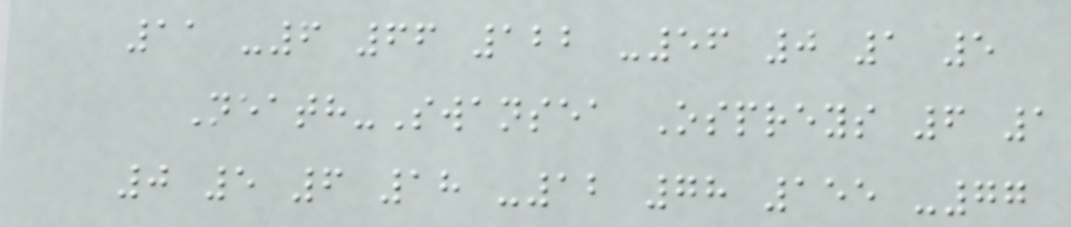11 -6 66 122 -56 0 1 5
Neath-Swansea Ospreys 6 1
0 5 6 18 -12 78 155 -77
